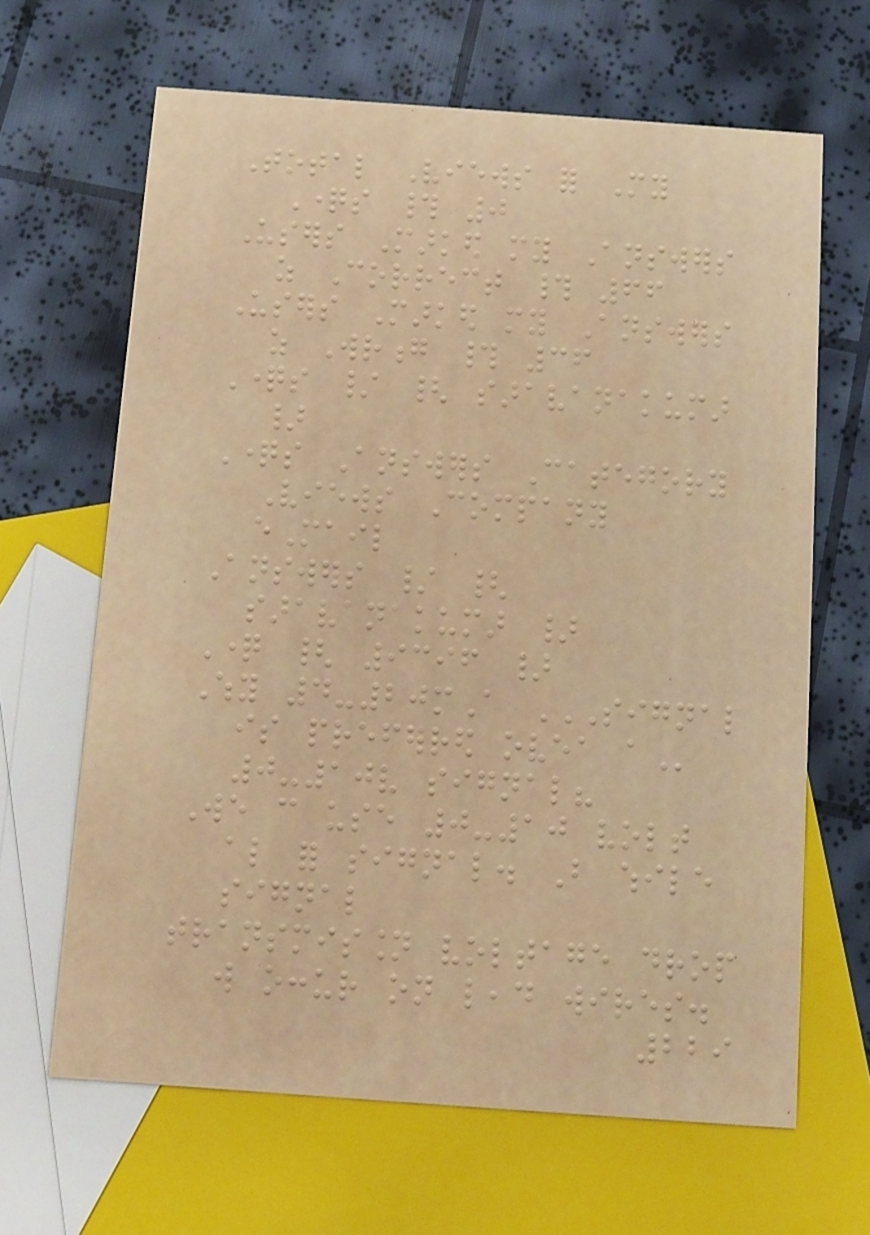Total Views for My
Questions # 0
Users Marked my Answers
as Correct # 66
Users Marked my Answers
as Wrong # 36
Questions / { saravanakumar
}
Questions Answers Category
Views Company
eMail
Answers / {
saravanakumar }
Question { 9396 }
Why 4-20mA SIGNAL
IS PREFERRED OVEA A
0-10v signal?
We can use 0-10 volt
also for signal. But while
signal
transmission voltage drop
will occur on lead wires.
229
